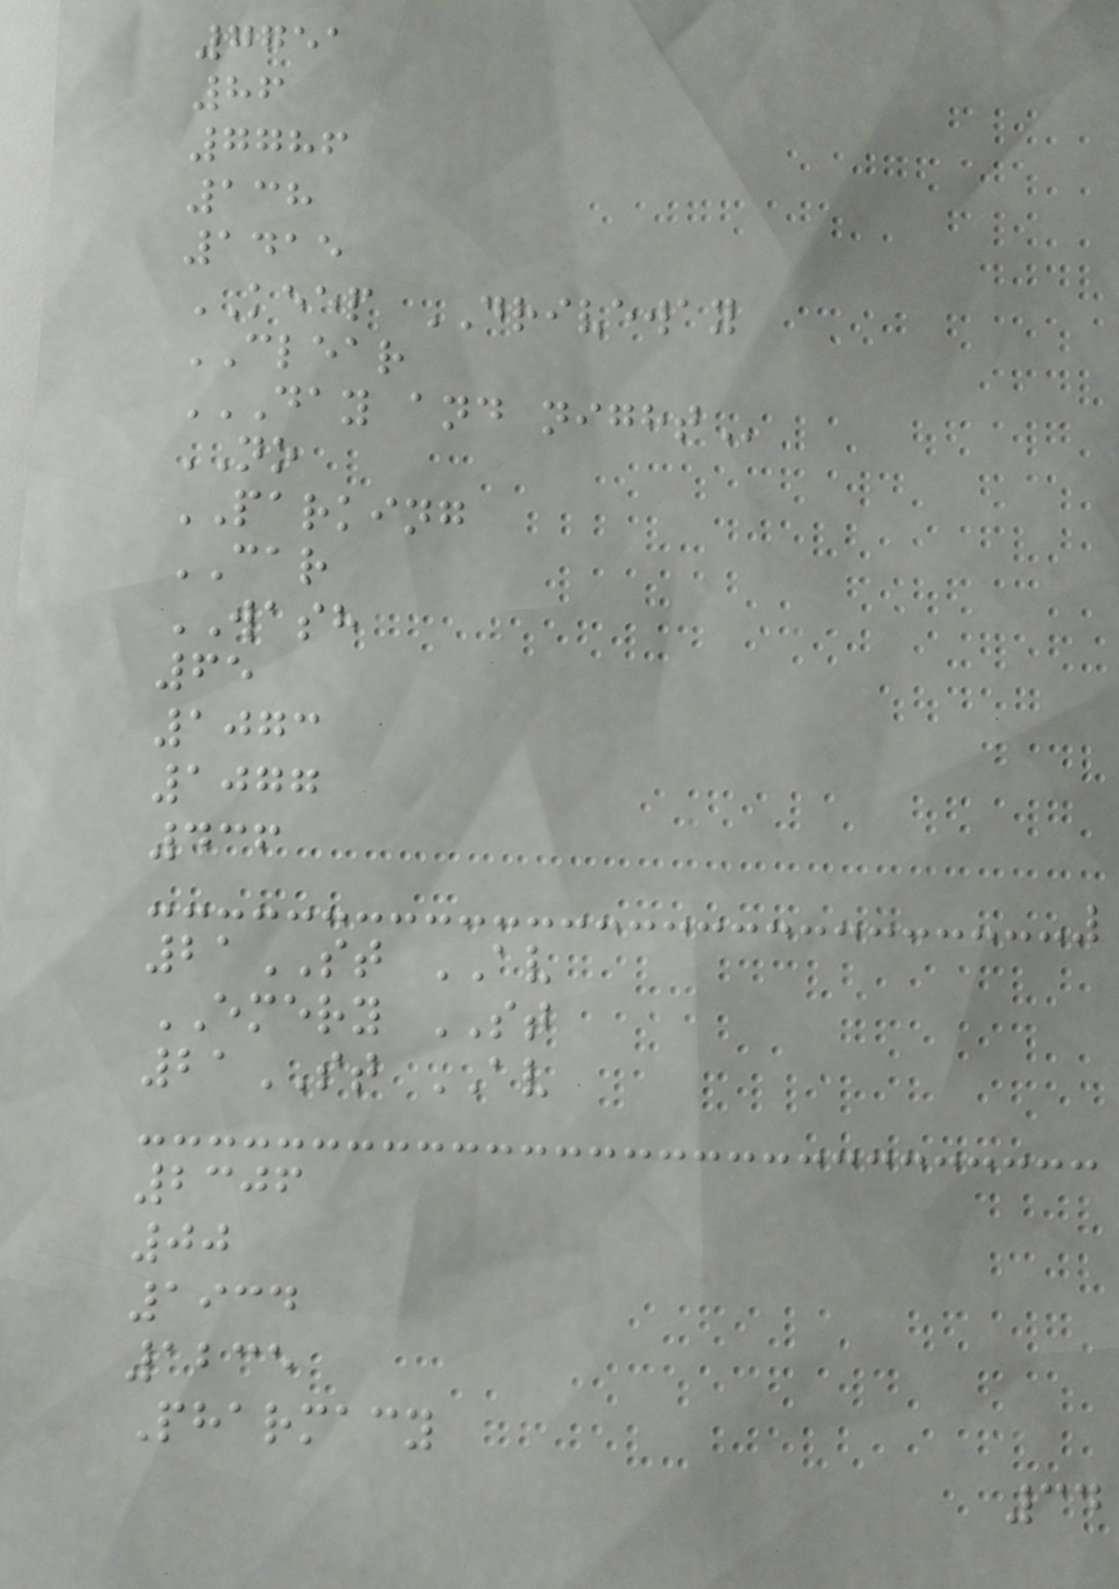7751
86
7786
138
1415
KEEP DRIVEWAY
CLEAR
DAY AND NIGHT
NO
PARKING
CAR
WASH
65
1073
1077
436
21ST AV
EMERY ST
21ST AV
2306
00
1934
1235
Pharmacy
34
